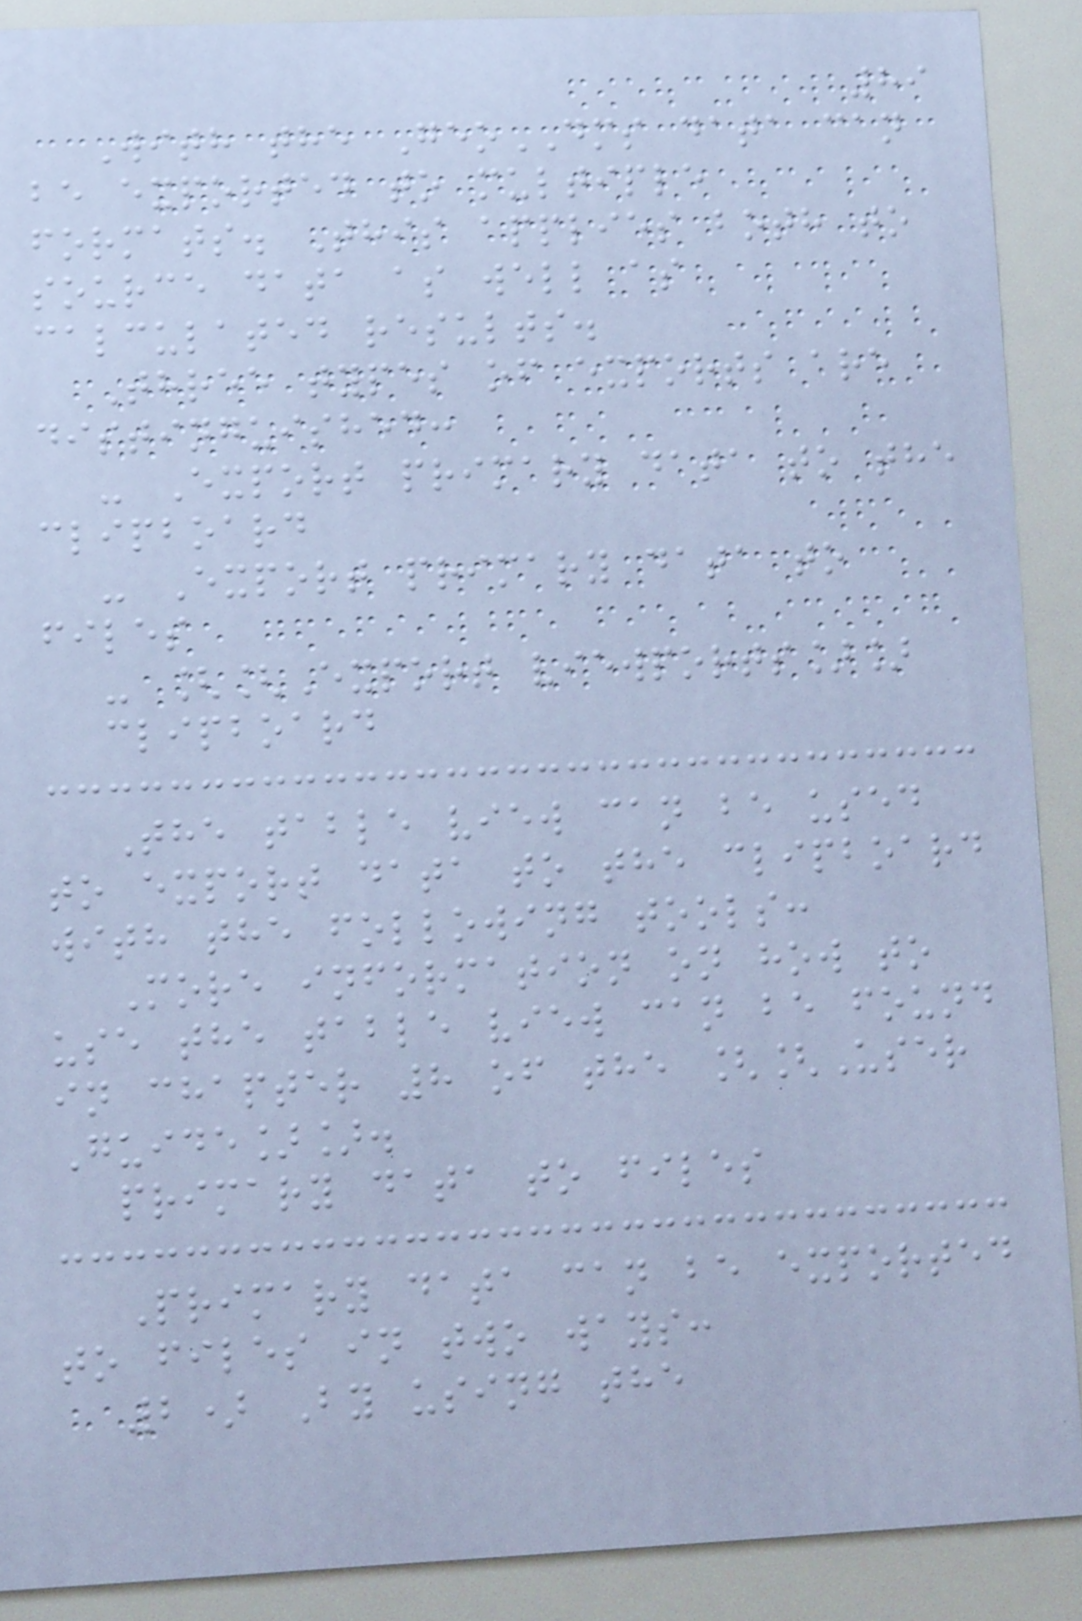89
With the GeoDMS data can
be exported to multiple
formats. This applies both to
source data as well as
calculated results.
Three types of exports are
distinguished:
- Export primary data to the
clipboard
- Export primary data to
files
- [[Export viewports]]
clipboard
The table view can be used
to export data to the clipboard
with the following tools:
More information on how to
use the table view can be found
in chapter 8 of the [[User
Guide]].
primary data to files
Primary data can be exported
to files in two ways:
2) By using the
